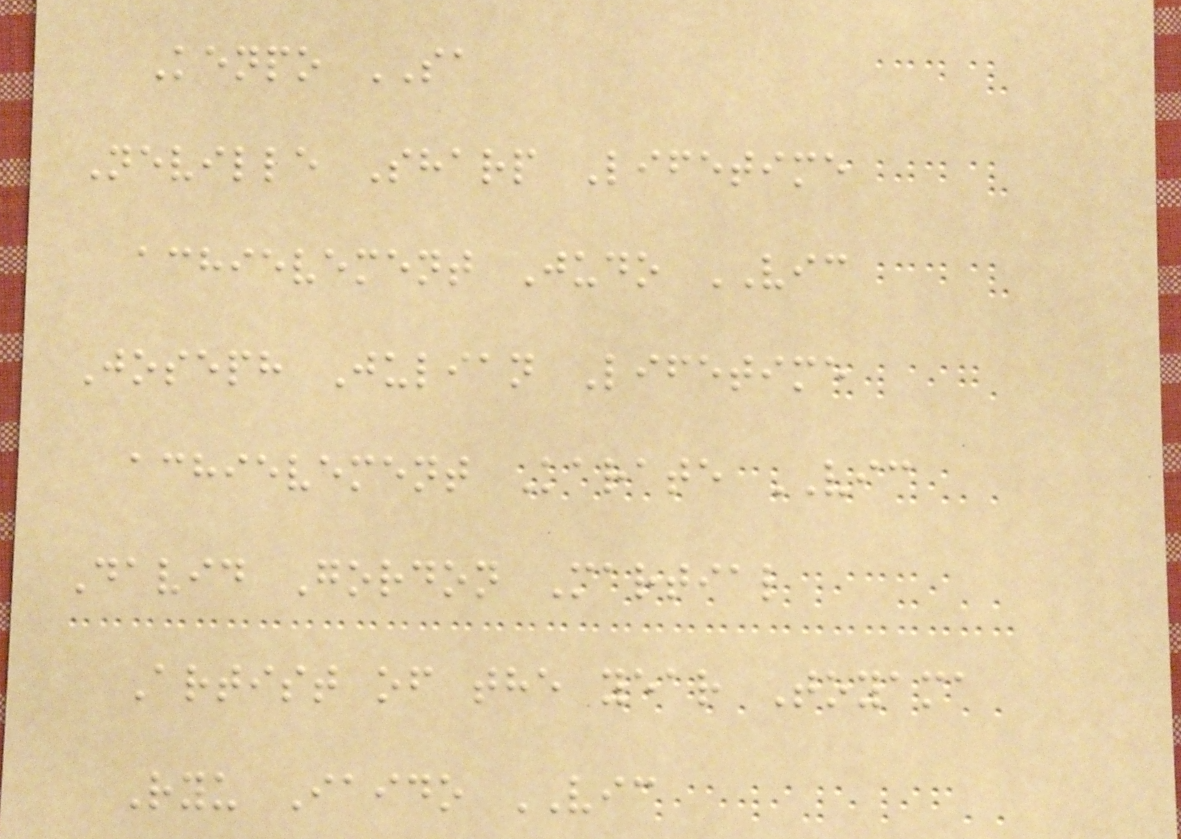Kenpo SA
Neville Sharp Lifetime
achievement Judo VIC
Joseph Julian Lifetime
achievement Karate VIC
David Gordon Martial
Artist of the year Toyama
Ryu Iaido VIC
